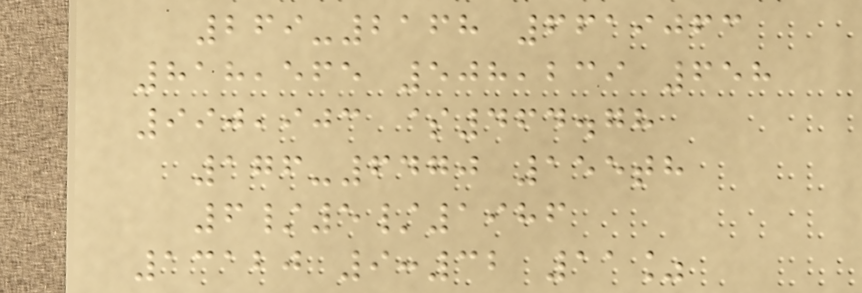269-2168 6619063
818,565 508,239 658
990,903 $464.78
176-6470 155th
6/5/1986
13120 9:32 11%
